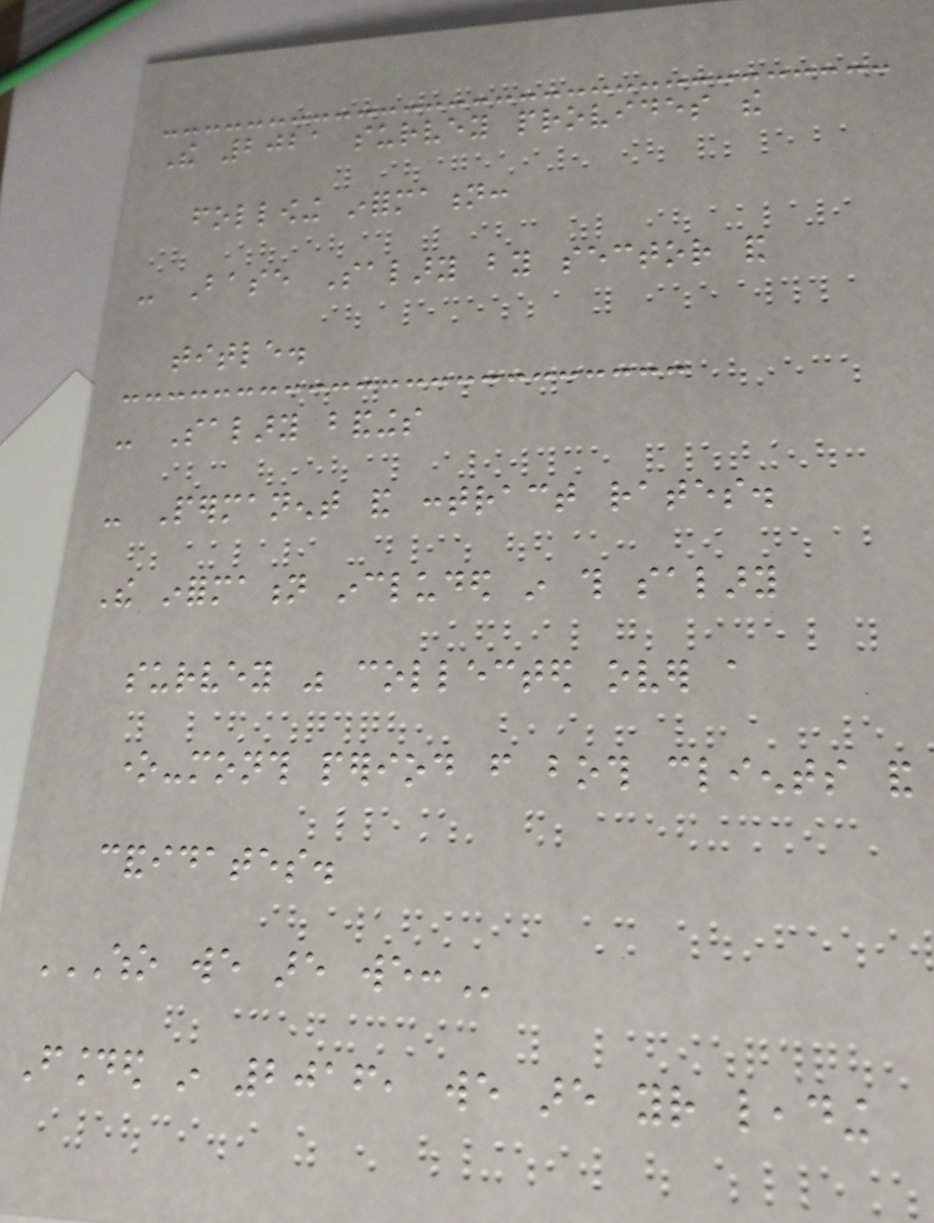The 2021 survey provides the
following information:
- Base Salary by sector and
title.
- Salary bandings
- Permanent and contract rates.
The information included in this salary
survey was collected over a
one-month period from both clients and
candidates.
WHO WE ARE WE:
Founded in 2016, we are your leading
